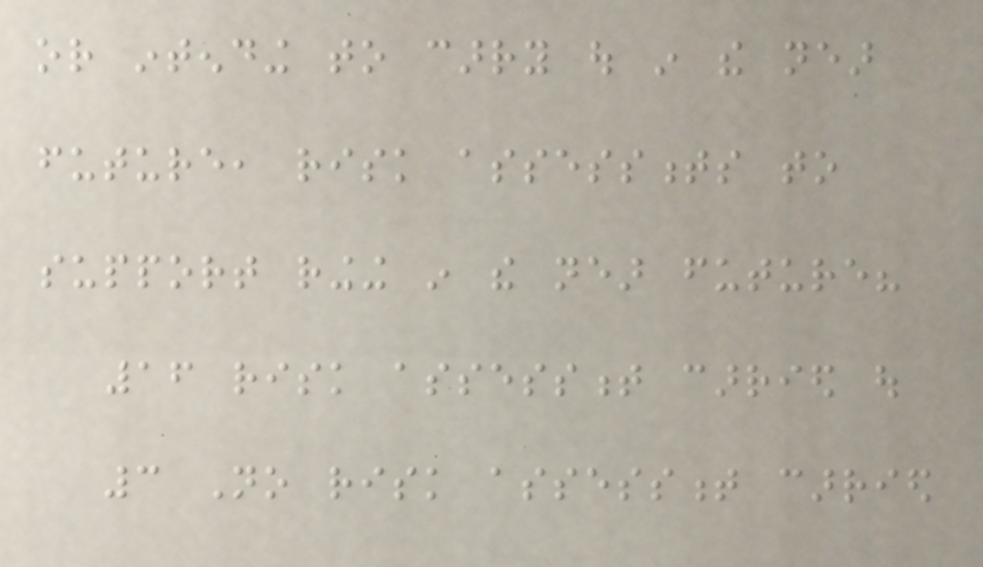or intending to carry out in the near
future, risk assessments to
support ringing in the near future?
16 risk assessment carried out
3 No risk assessment carried
